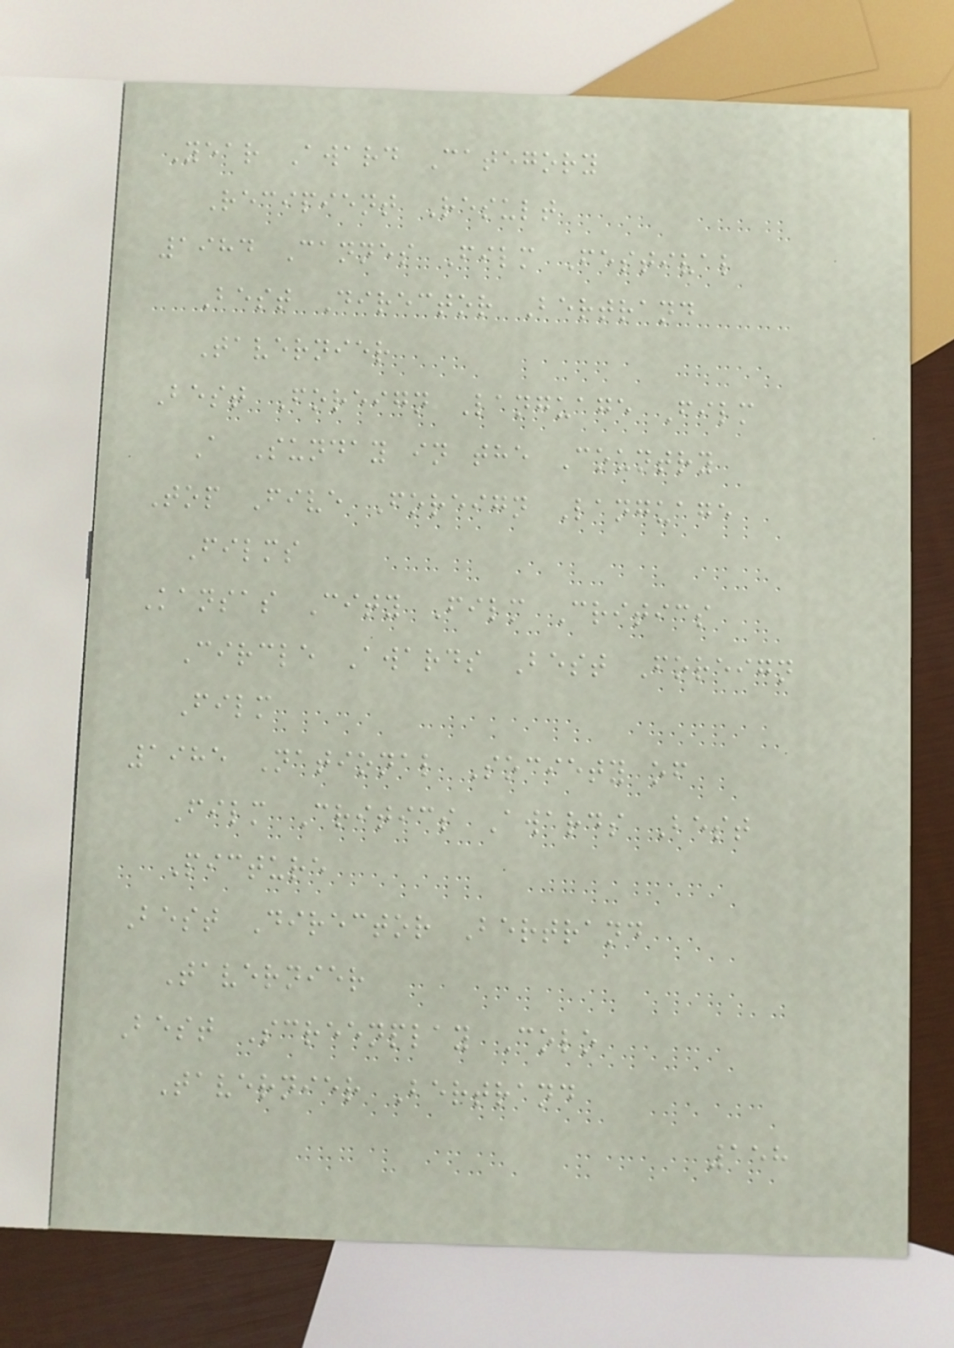Year Award Category
Recipient Result
1984 Cannes Film Festival
Best Director Bertrand
Tavernier
Best Foreign Language Film
A Sunday in the Country
Top Five Foreign Language
Films
Kansas City Film Critics
Circle Awards Best Foreign
Film
1985 National Society of
Film Critics Awards Best
Picture
Best Director Bertrand
Tavernier
Best Screenplay Colo
Tavernier Bertrand
158
